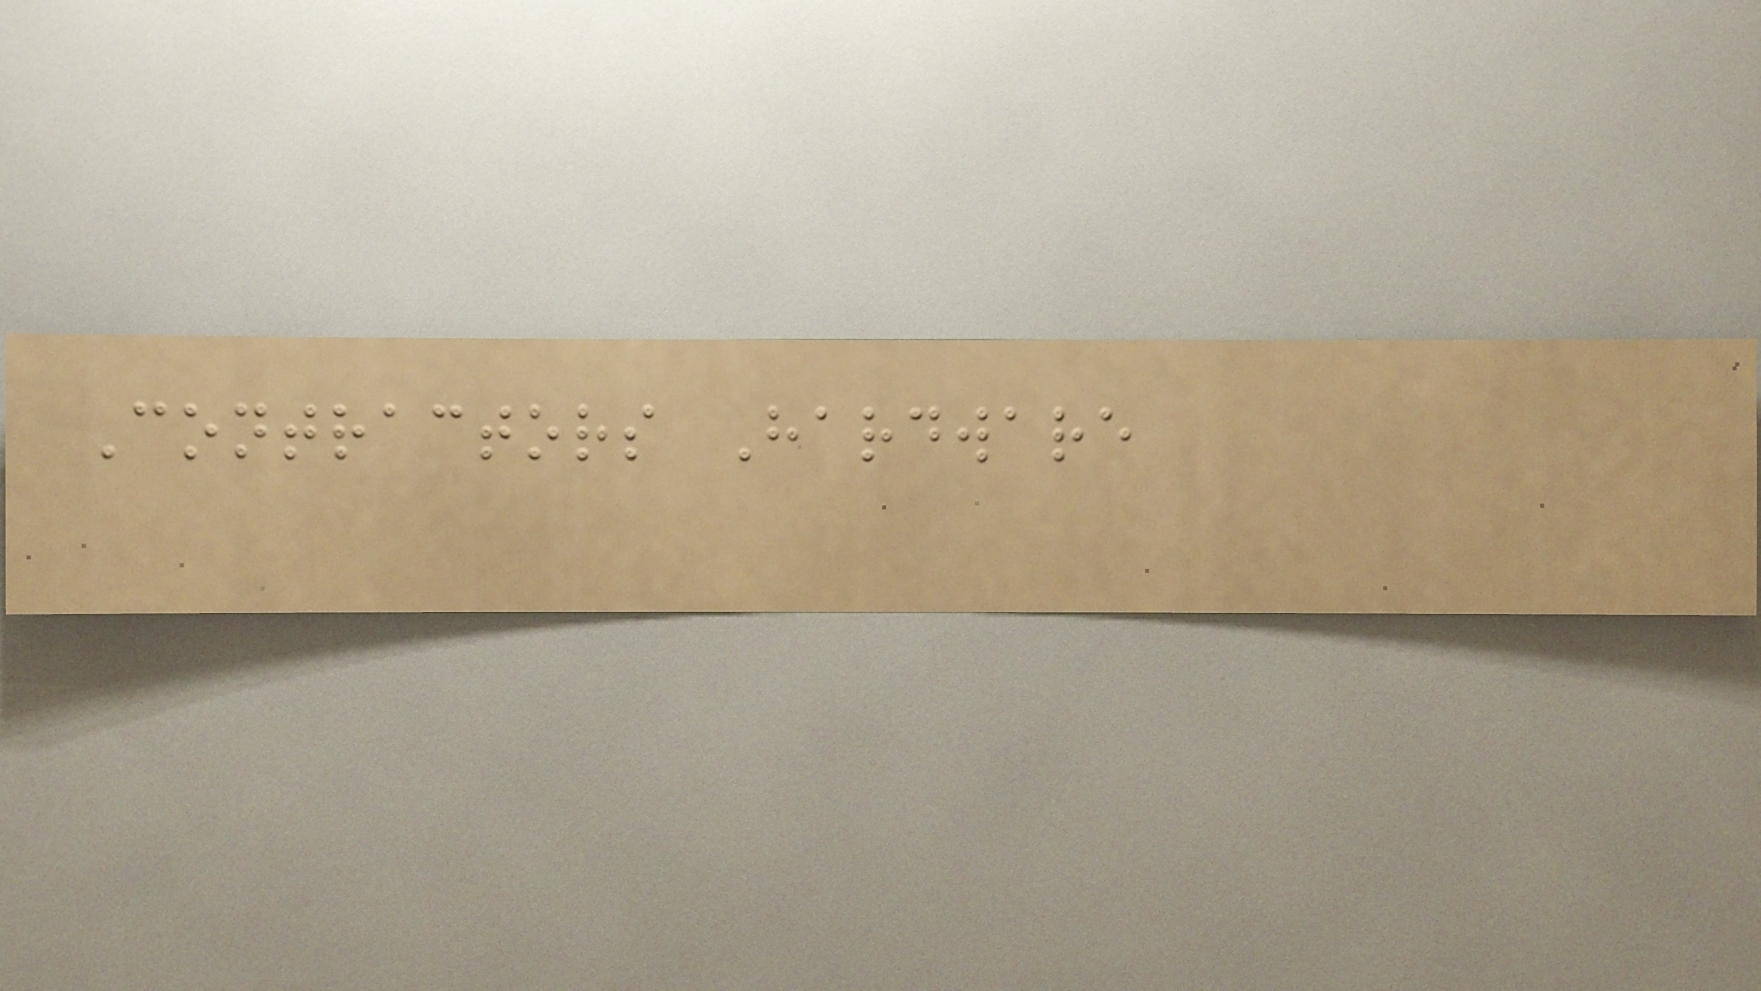Contractors Hardware
